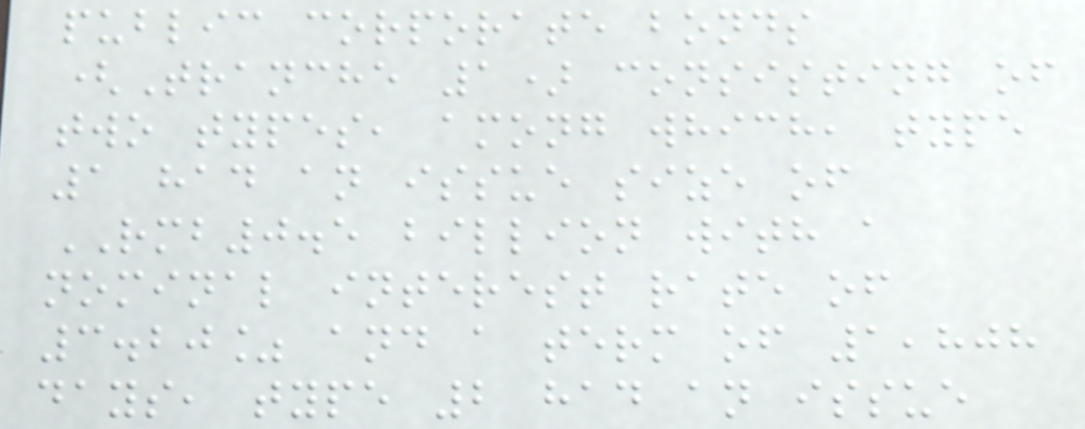public corporate bonds
(Tranche 1) consisting of
two types, among which, type
1 had an issue size of
RMB0.5 billion with a
nominal interest rate of
3.20% and a term of 1,808
days, type 2 had an issue
